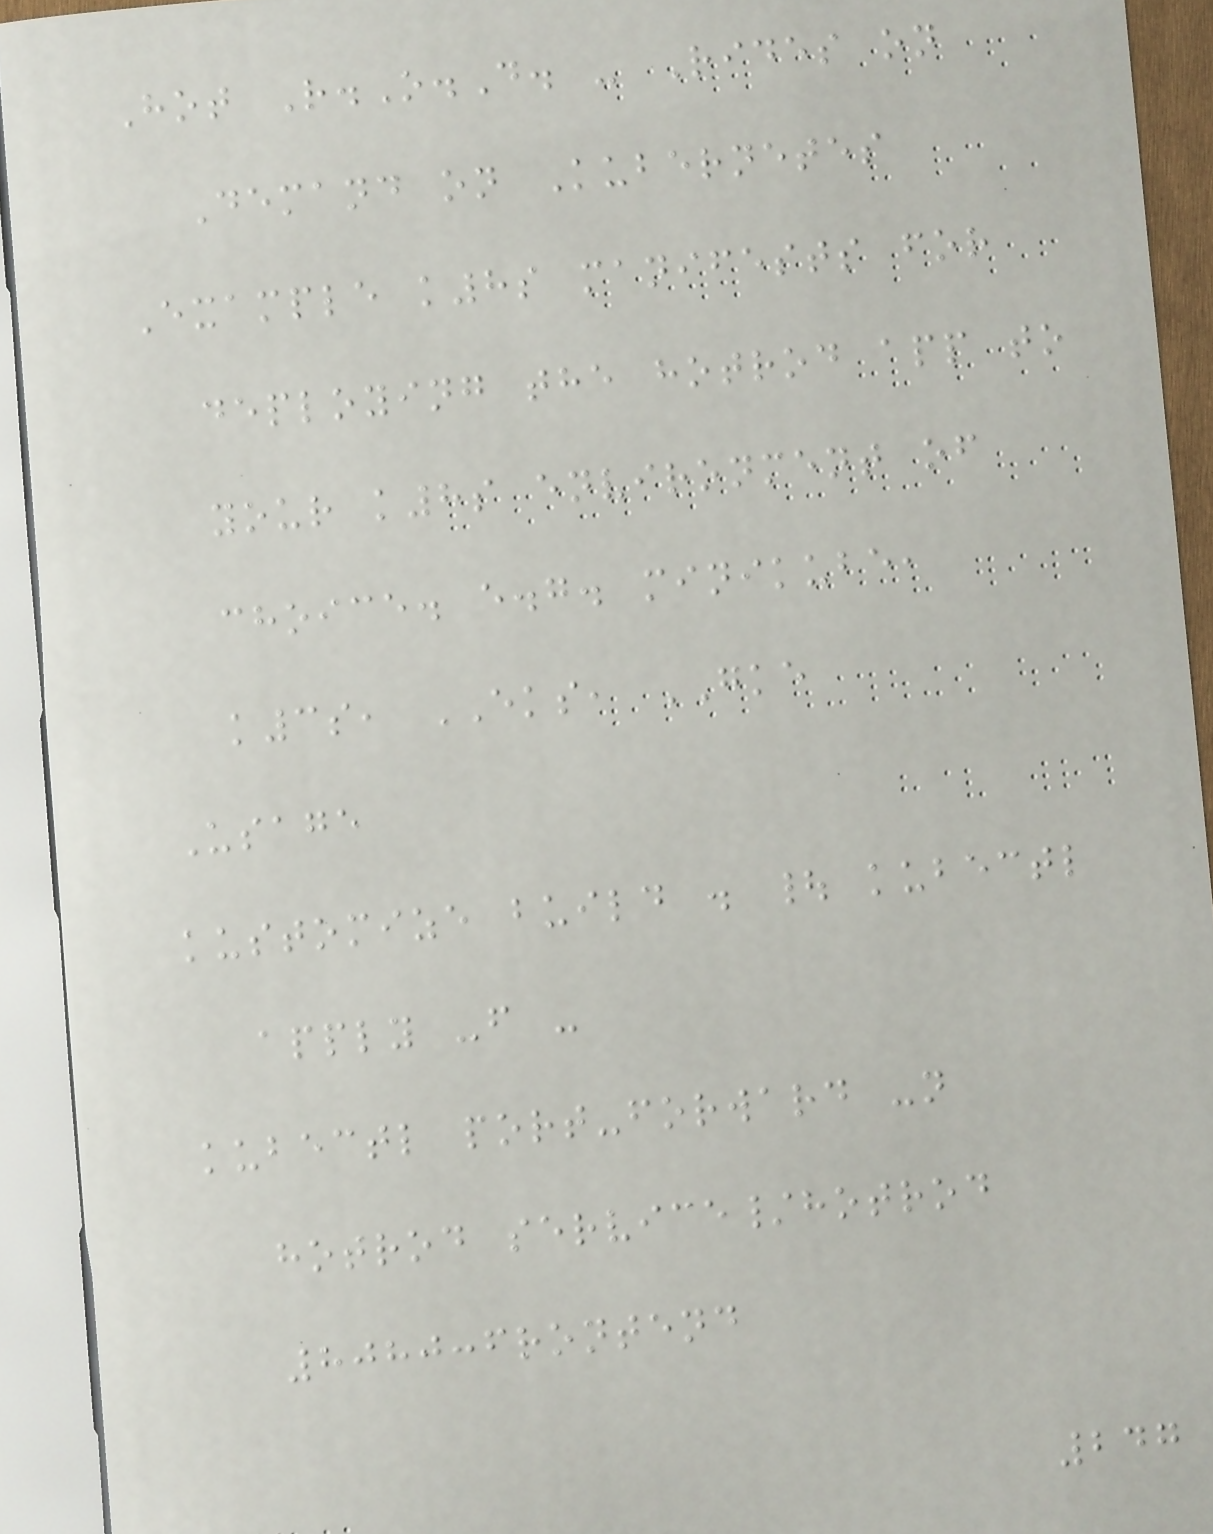Hot R.O.D. - Rides on
Demand on Kubernetes
Example k8s manifests for
deploying the hotrod app to
your k8s environment of
choice. e.g. minikube,
k3s, EKS, GKE
Usage
kustomize build . | kubectl
apply -f -
kubectl port-forward -n
hotrod service/hotrod
8080:frontend
247
